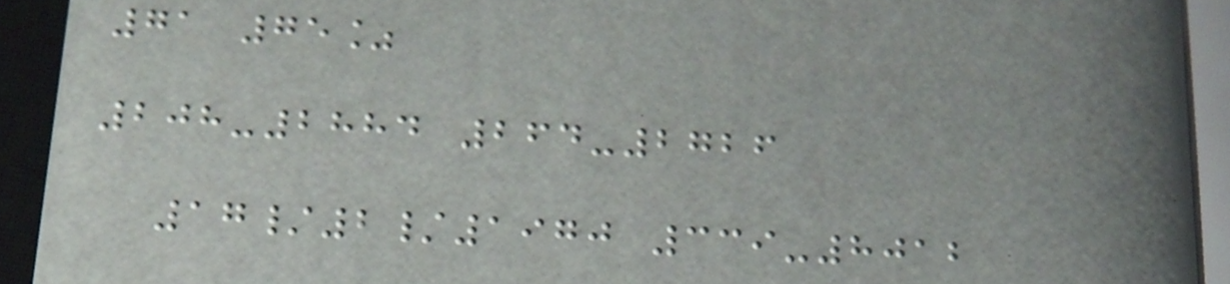71 75%
208-2884 264-2726
17/2/1970 339-8012
